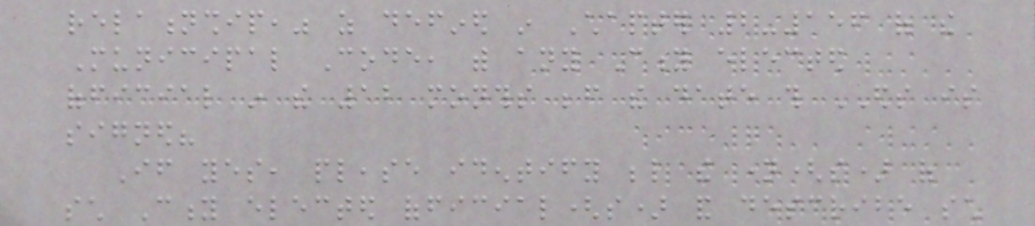relationship," as defined in Chapter 2-156 of the
Municipal Code, with any City elected
official in the 12 months before the date this EDS is
signed?
If yes, please identify below the name(s) of
such City elected official(s) and describe such
